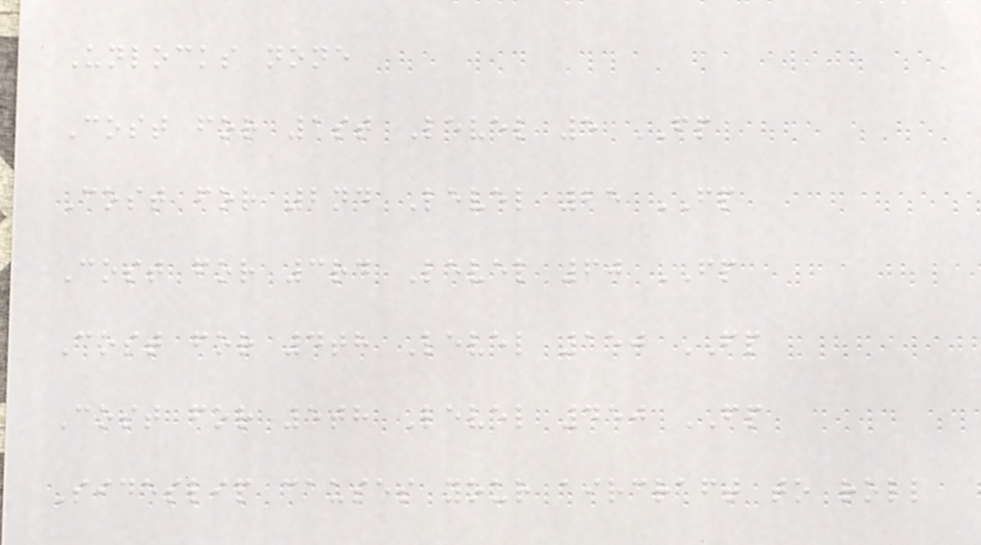Unlocks none
Cost for 1st Level 5 FP
Cost for 2nd Level 25 FP
Cost for 3rd Level 60 FP
Cost for 4th Level 150 FP
Cost for 5th Level 450 FP
Sideslip causes your aircraft to roll
